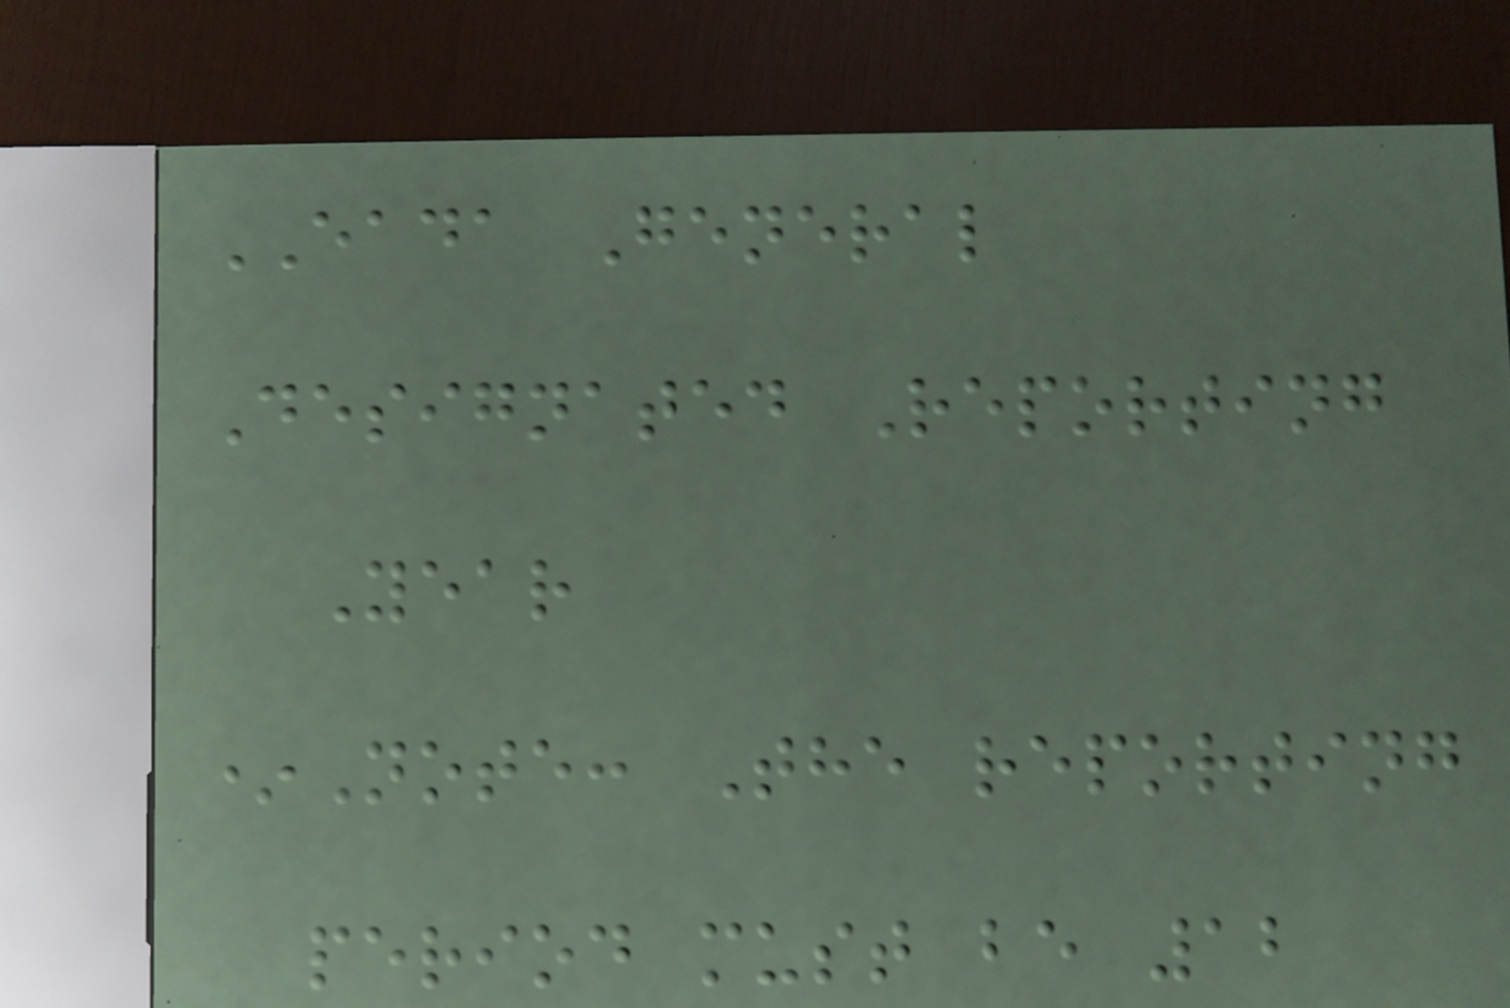EADA General
Designated Reporting
Year
*Note: The reporting
period must be 12
